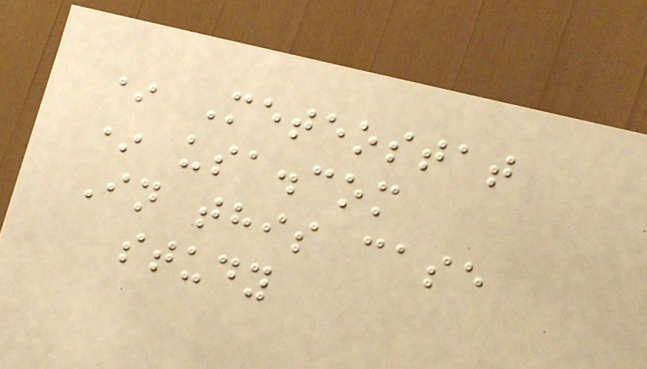* Meteostat
* usa.com
In this case
study
